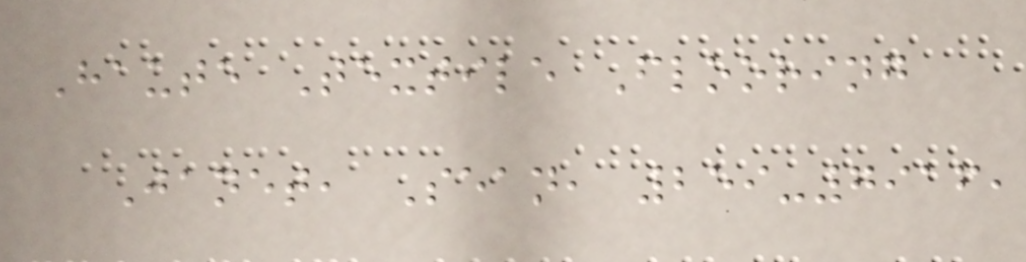Haute Textile Flooring
Janet, Sean, 259-7916,
